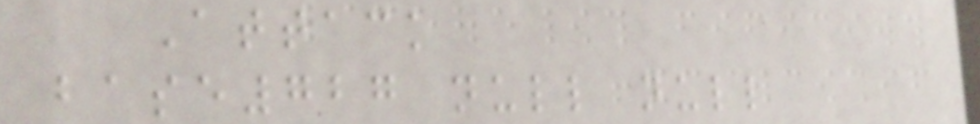Attack
base727 null null
